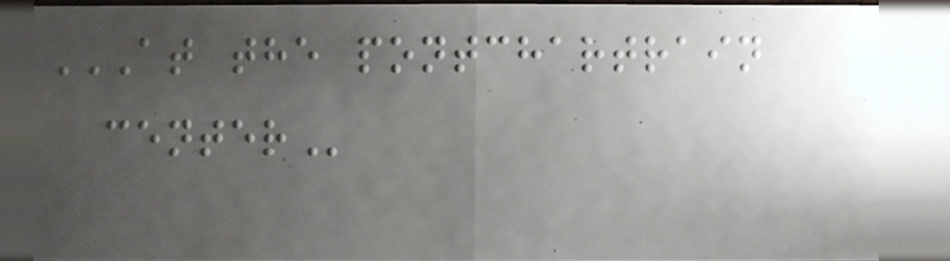AT THE PONTCHARTRAIN
CENTER
